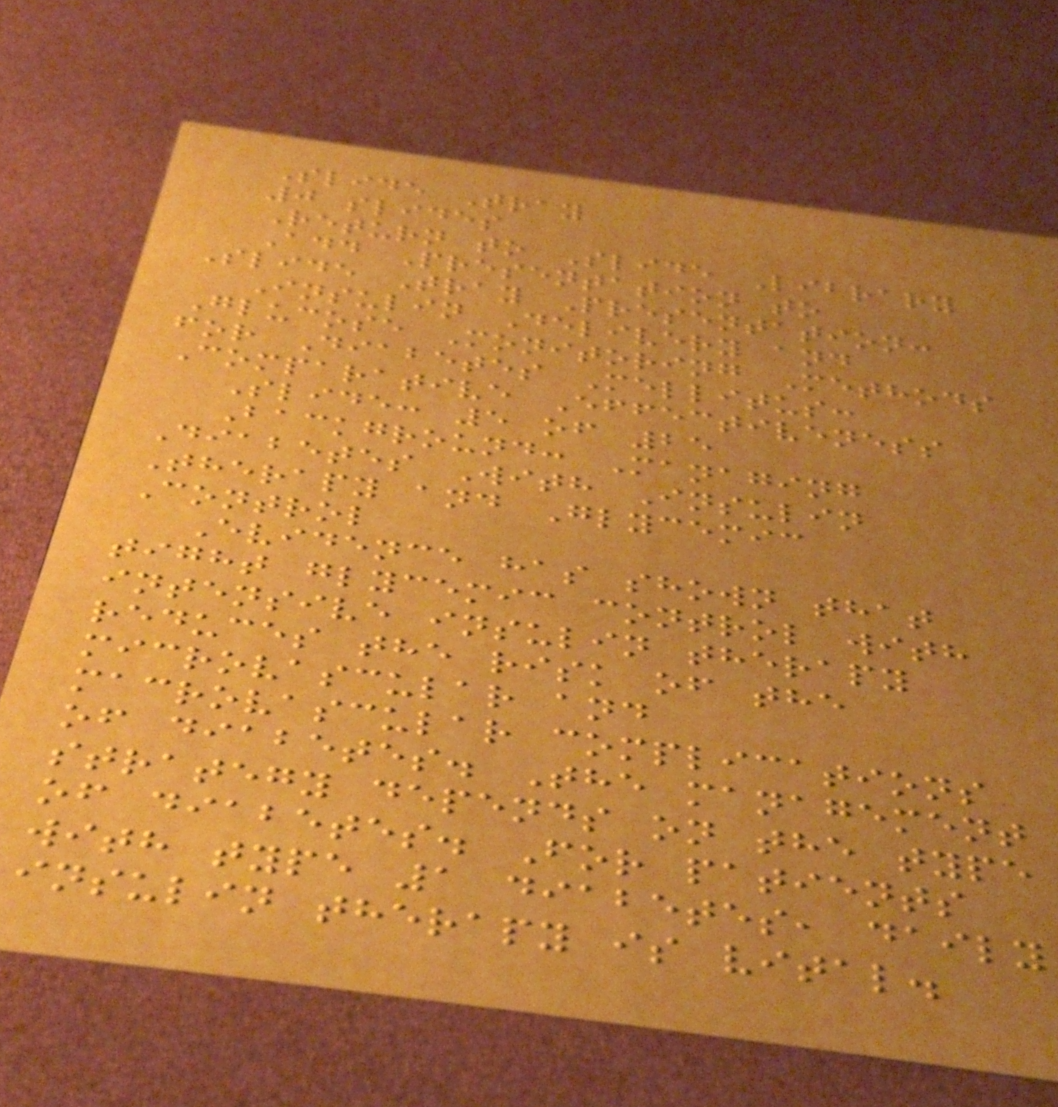Slide Tray
0 slides
Return to Slide Library
Add Presentation to
Slide Tray Presentation:
Insulin Delivery and
Glucose Monitoring Methods
for Diabetes Mellitus:
Comparative Effectiveness
Slide: 5 of 25
Background: Managing
Diabetes With Insulin
Therapy and Glycemic
Control
Evidence has shown that
tight glycemic control with
intensive insulin therapy
reduces the risk of the
microvascular and
macrovascular complications
of diabetes. The management
strategy depends on the type
of diabetes. For patients
with type 1 diabetes, daily
insulin therapy is vital.
